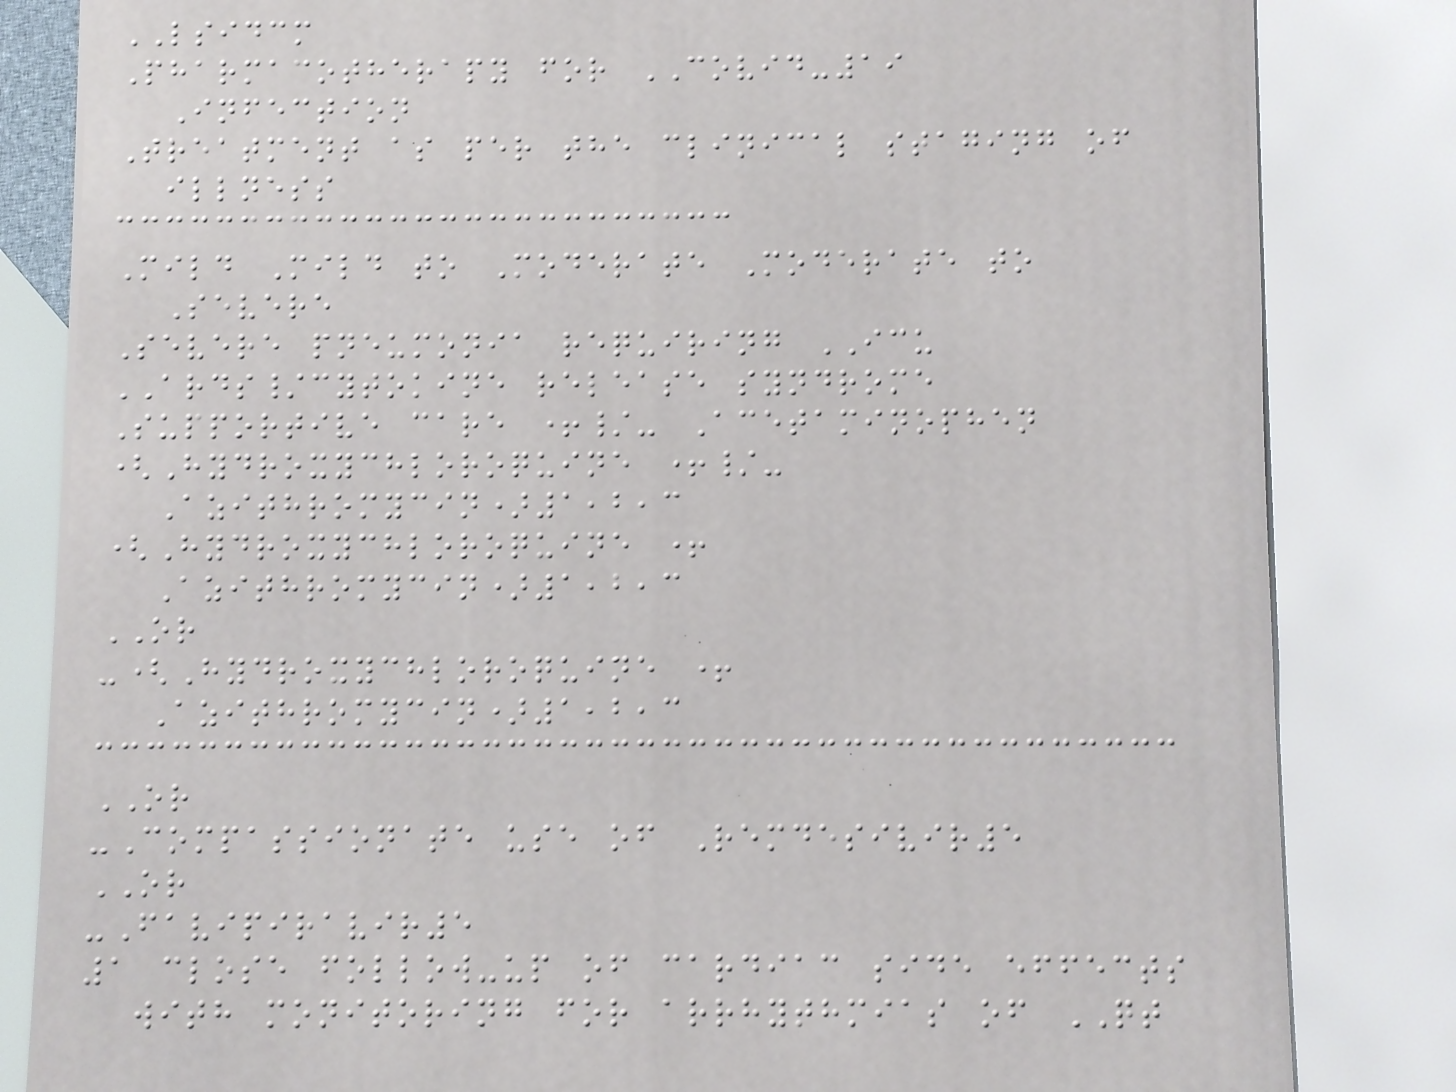LSIDCM
Pharmacotherapy for COVID-19
Infection
Treatment as per the clinical staging of
illness
Mild Mild to Moderate Moderate to
Severe
Severe pneumonia requiring ICU
ARDS/cytokine release syndrome
Supportive care +/- Acetaminophen
(Hydroxychloroquine +/-
Azithromycin)1,2,3
(Hydroxychloroquine +
Azithromycin)1,2,3
OR
-(Hydroxychloroquine +
Azithromycin)1,2,3
OR
-Compassionate use of Remdesivir5
OR
-Favipiravir5
1 close follow-up of cardiac side effects
with monitoring for arrhythmias of QT
